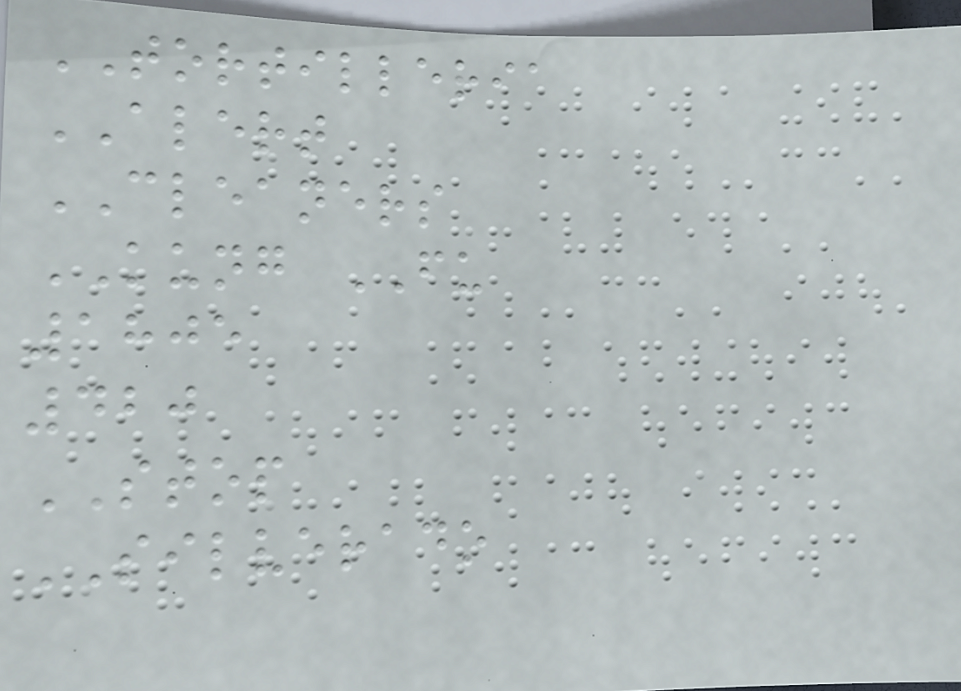TORTILLERIA
ALERT
CLEANERS
KUNG FU
1805
420
STOP
SILVERADO
